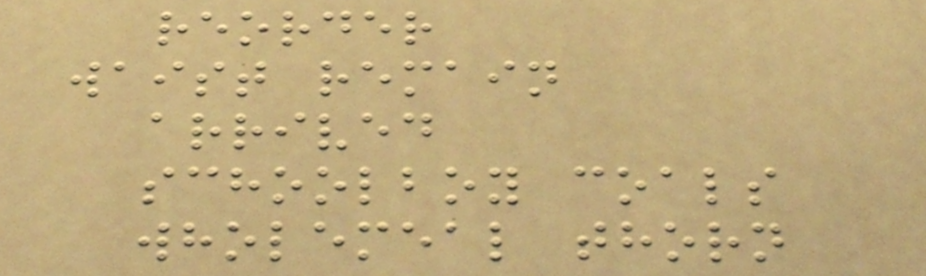reorder
waist remain
arrived
schoolboy coals
wholemeal thorn
